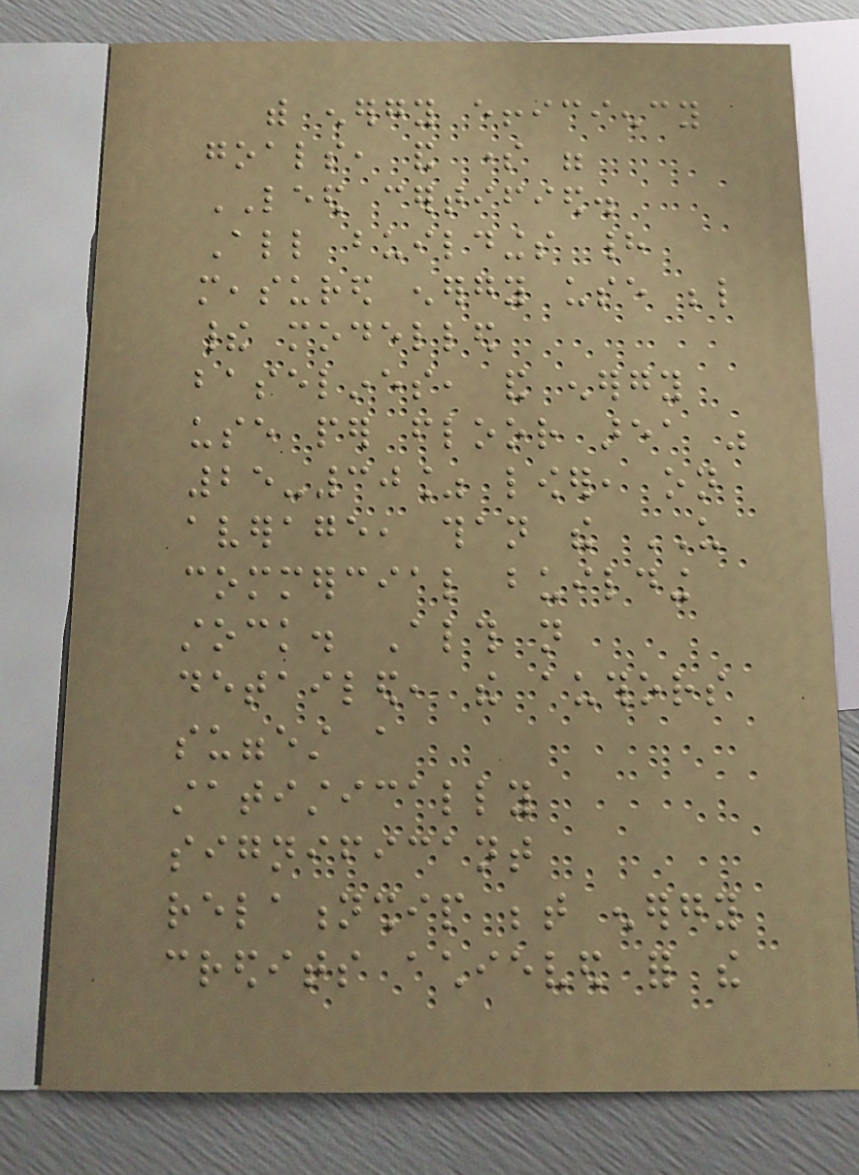with energy efficiency
goals, and some were
LEED certified.
All buildings had
measured energy use below
their modelled
baselines, and energy
use per floor area was
25-30% lower, on
average, than the US
commercial building
stock. Although not
detailed, the authors
suggest a
statistically
significant
relationship between energy
credits achieved for the
